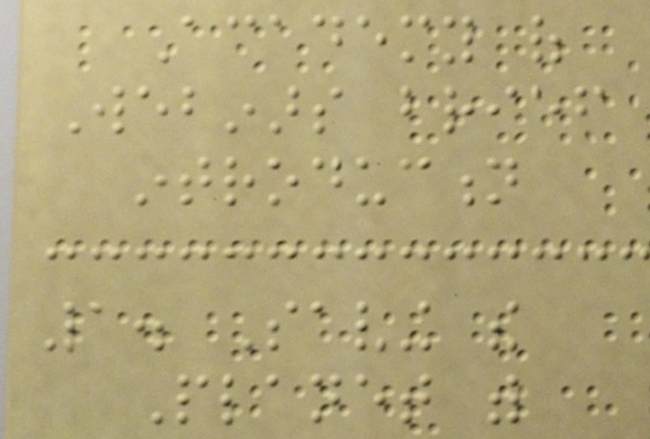Academy of
Webinars brief
introduction
1. Saving the
Planet with
